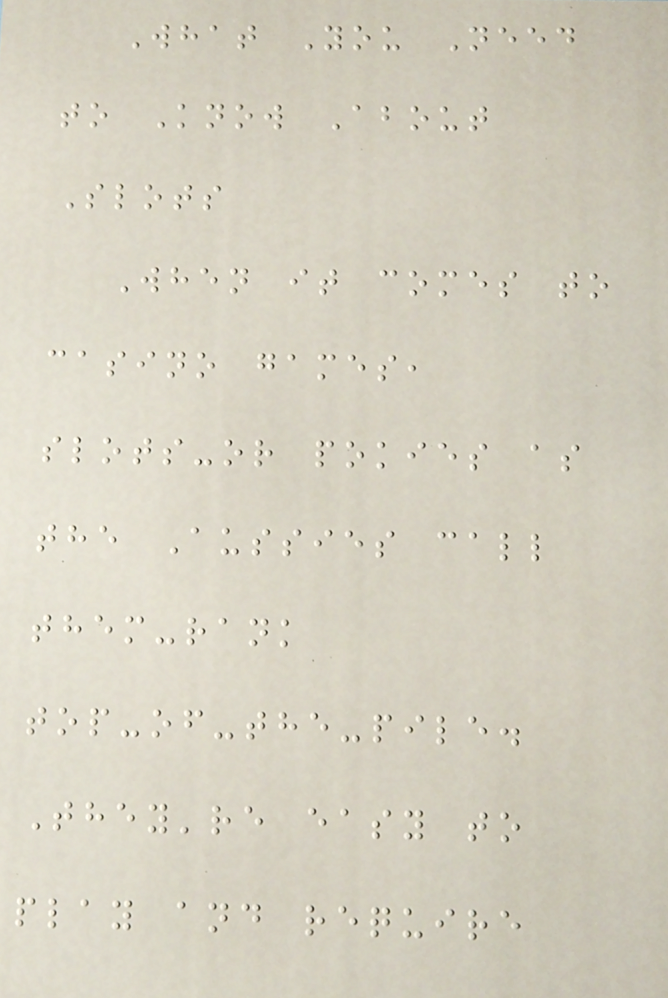What You Need
to Know About
Slots
When it comes to
casino games,
slots-or pokies as
the Aussies call
them-rank
top-of-the-pile.
They're easy to
play and require
